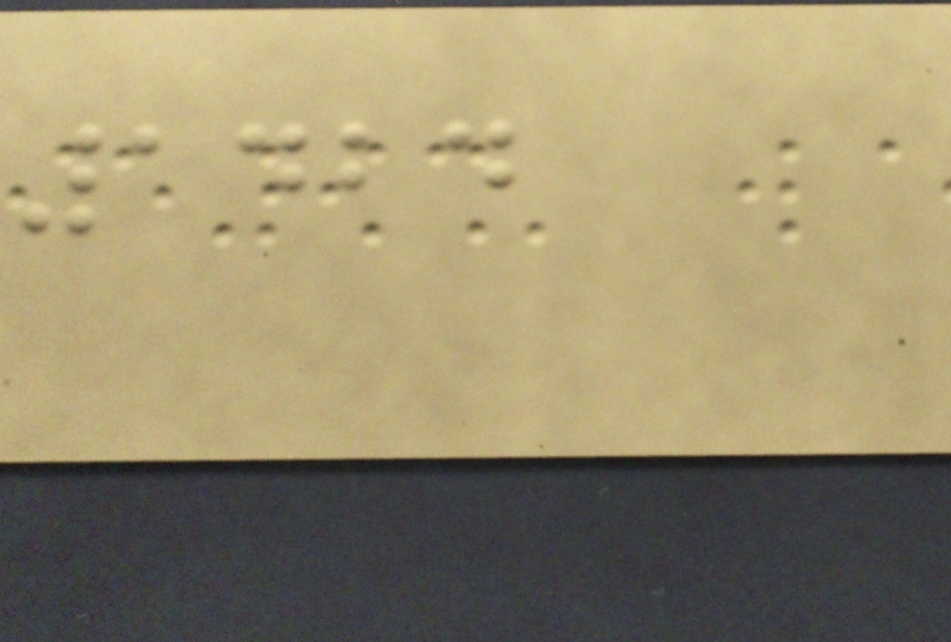1424
